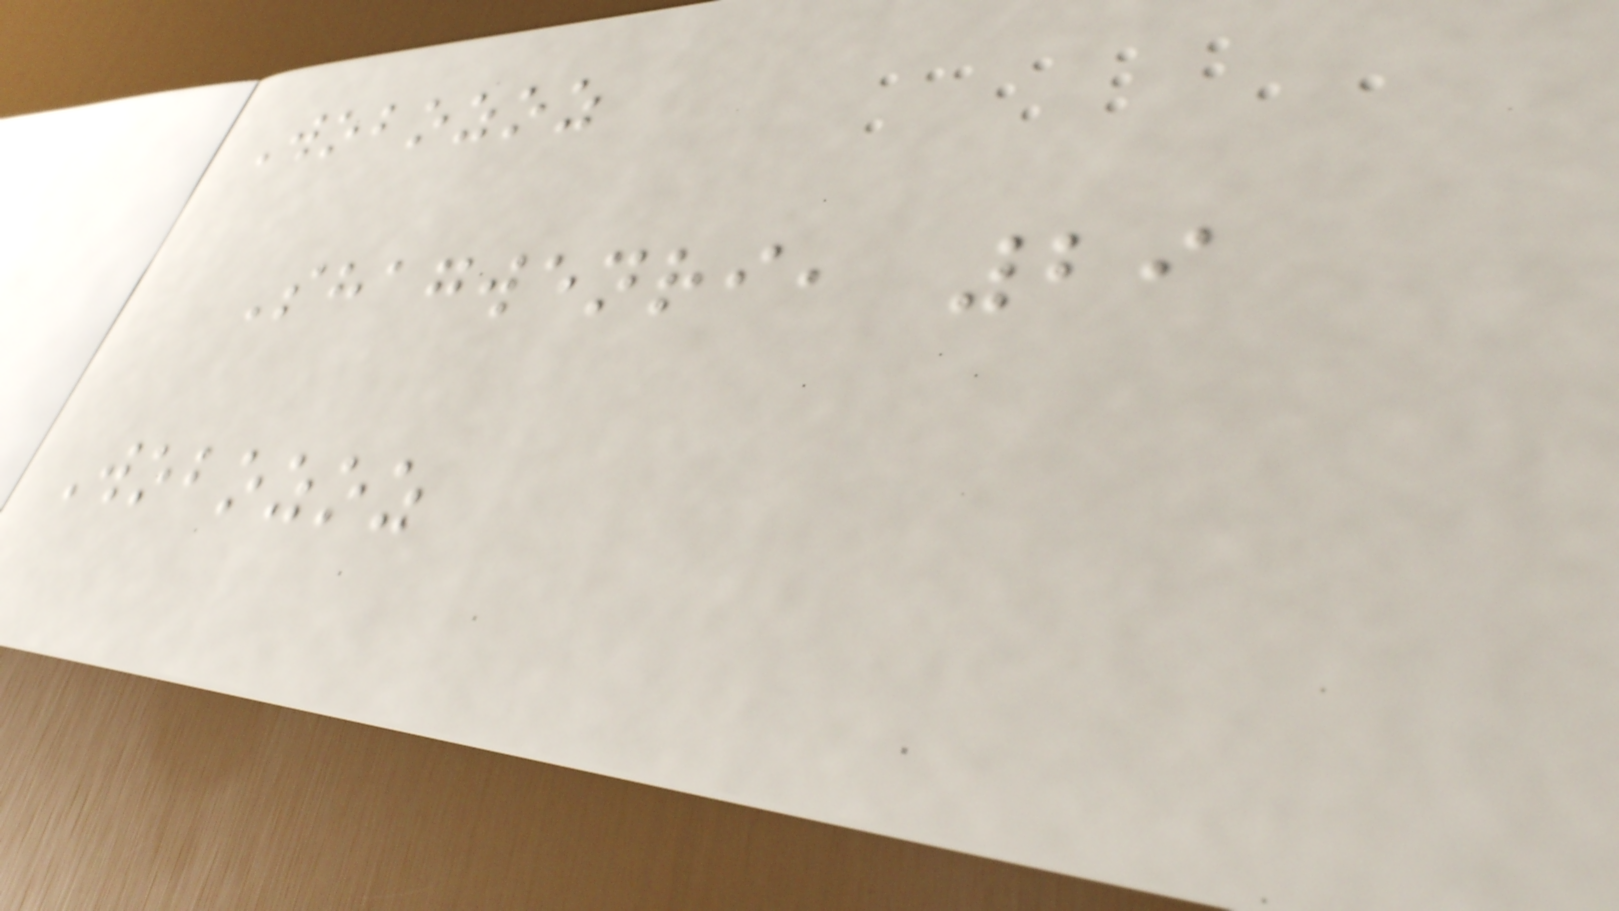Wobozoz
Shagwenri, 29
Wobozoz
